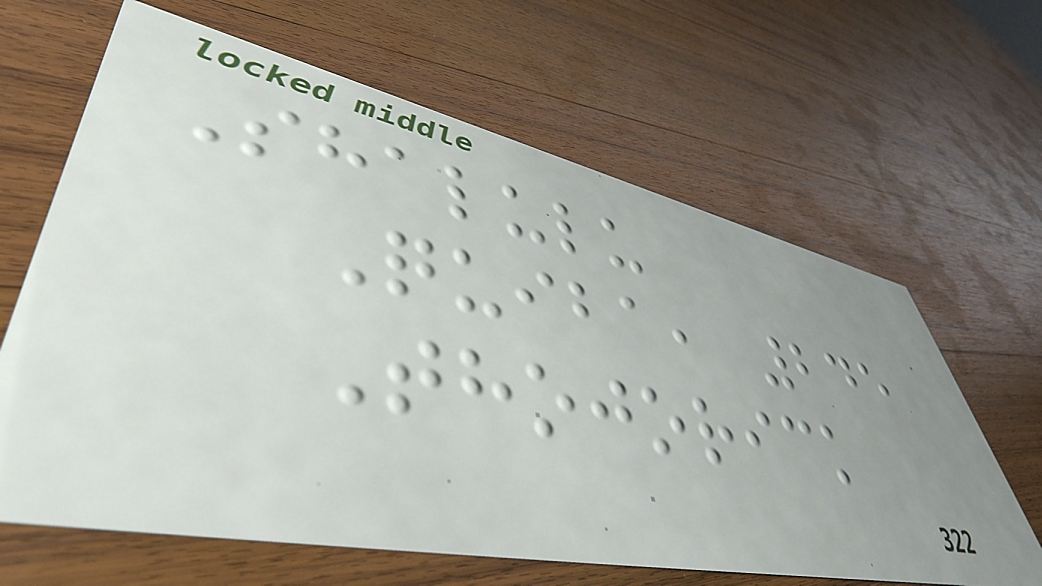Shalulu
Quiba, 245
Thojorick
